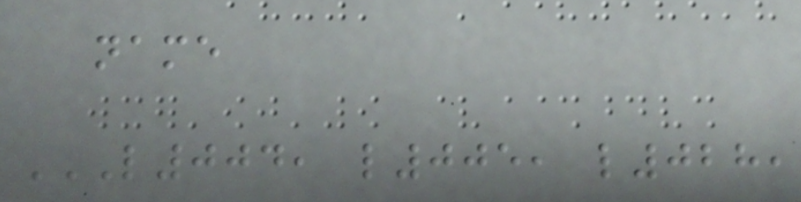name
L004, L005, L028,
